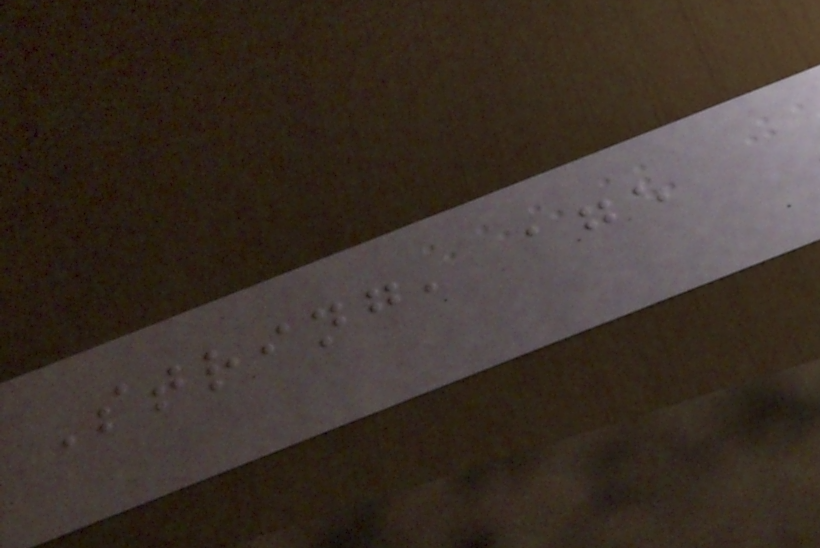String, age
